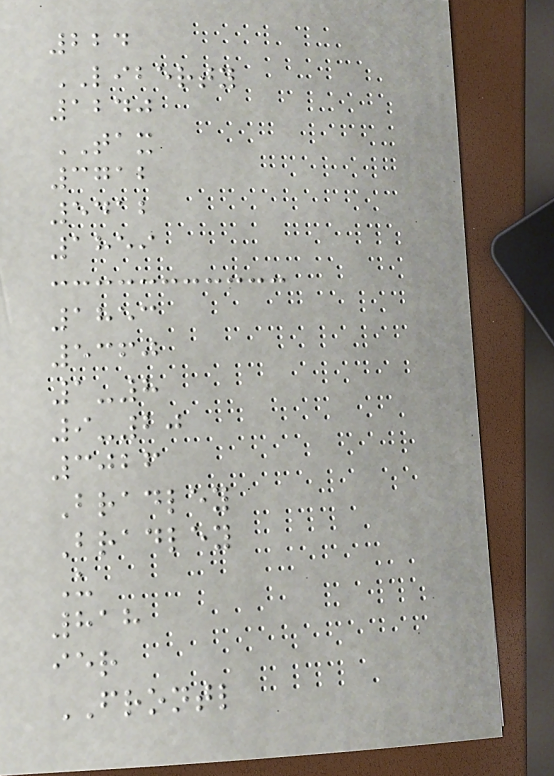224
LIBERTY
1240
TAX
3712
5412
1859
1853
5360
1-8
9-20
3026
Bradley
Bradley
U
818
ier
FRONTL
